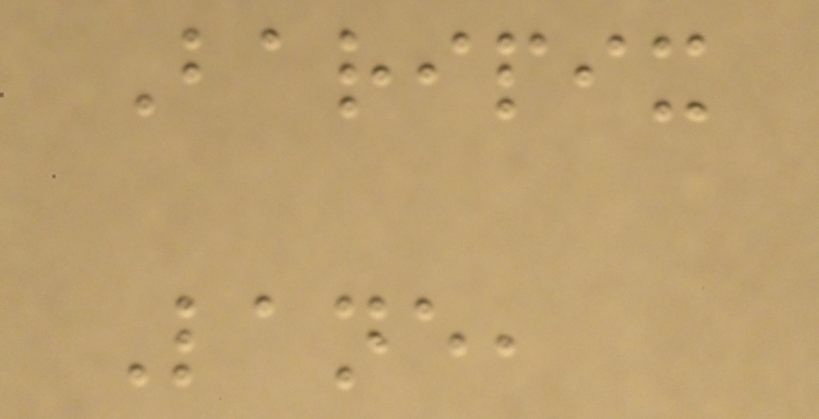Baripix
Lane,
